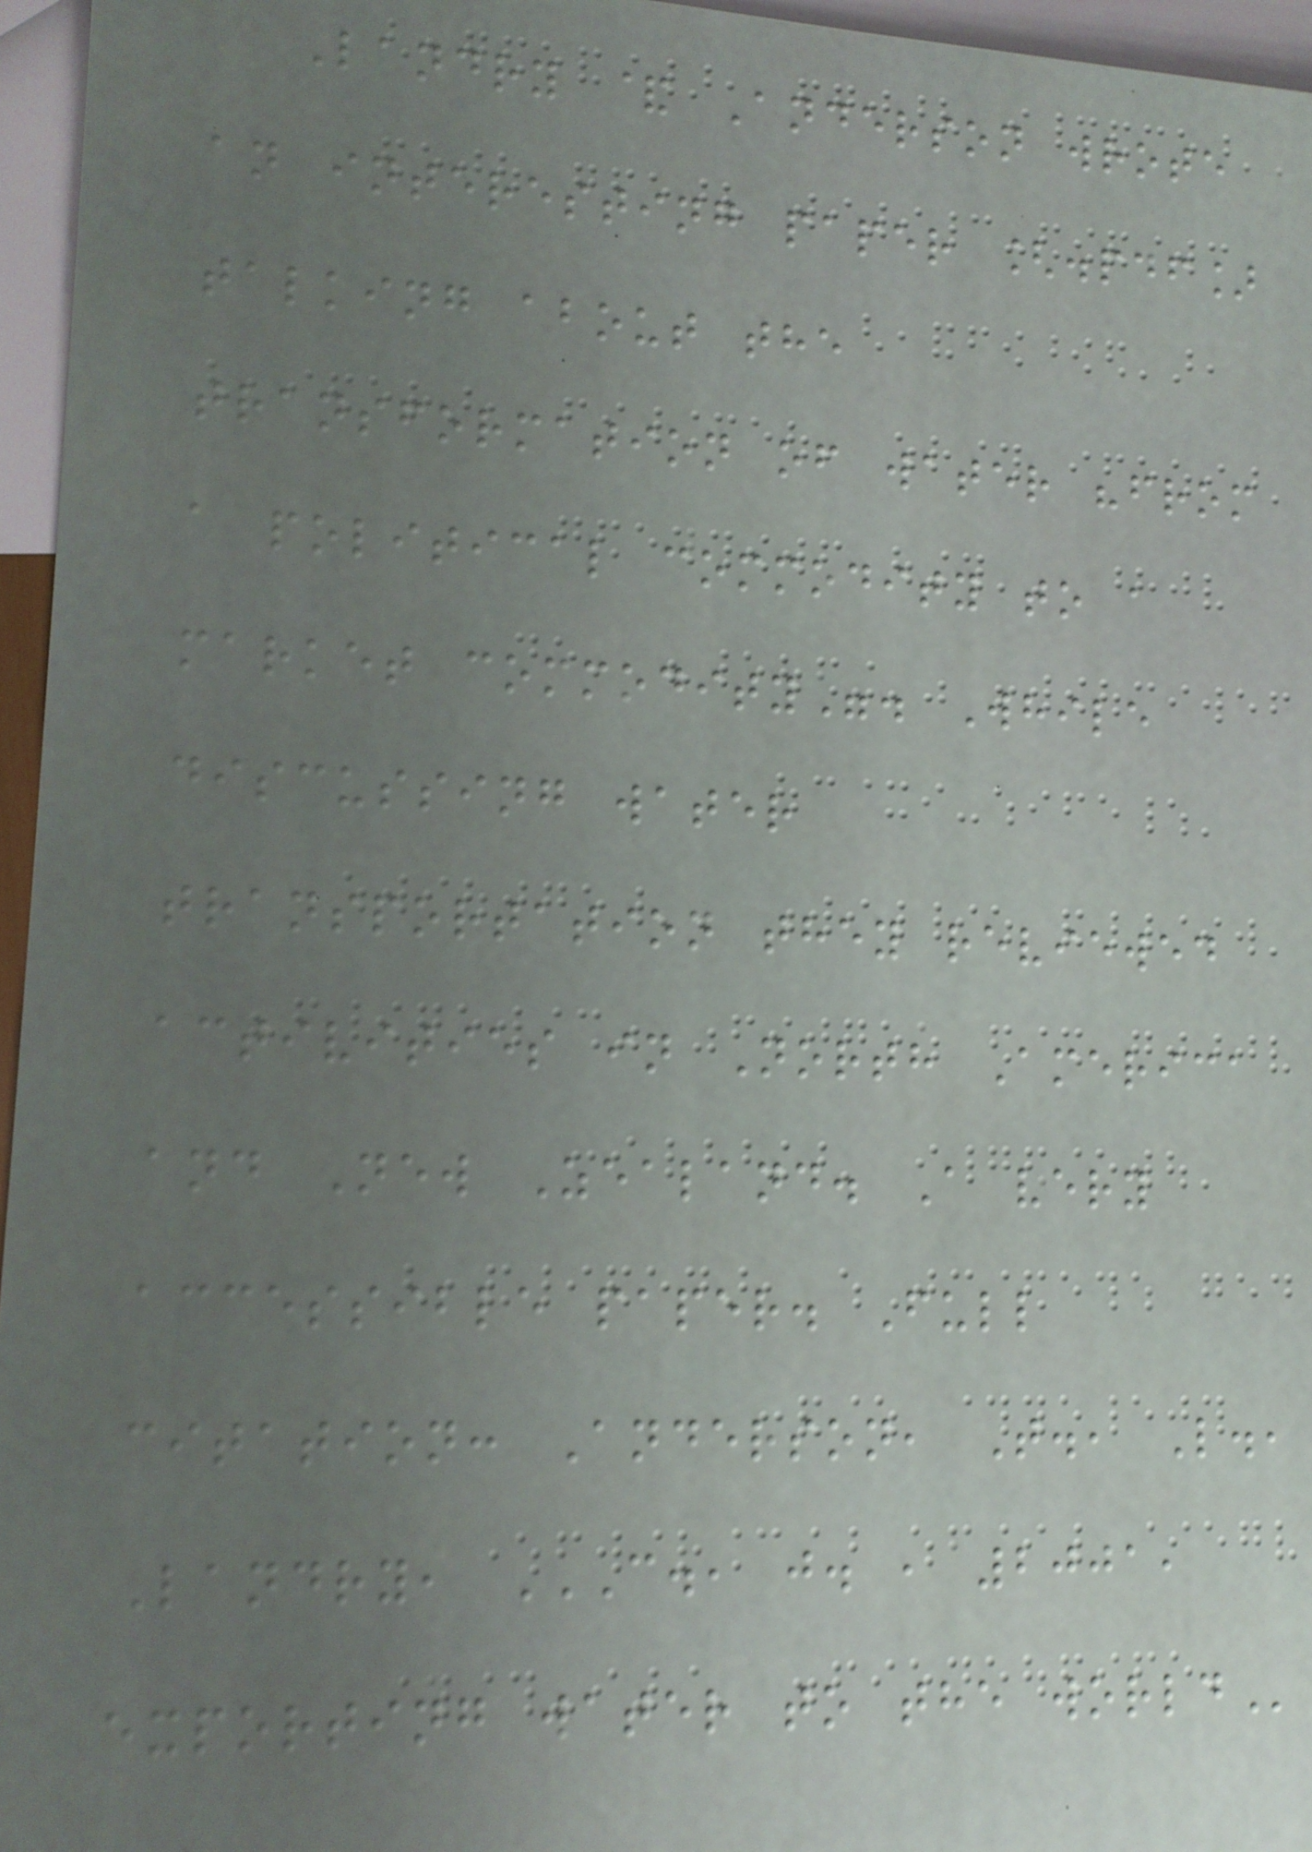Landry & Anderson wrote
an interesting paper [.pdf]
talking about the
transformation of water "from
a political commodity to a
market commodity". While
discussing water
transportation they reviewed
activities in North America
and New Zealand. A very
accessible paper. Full
citation: Anderson, T., L.,
Landry, C., J. , 2001,
EXPORTING WATER TO THE WORLD
